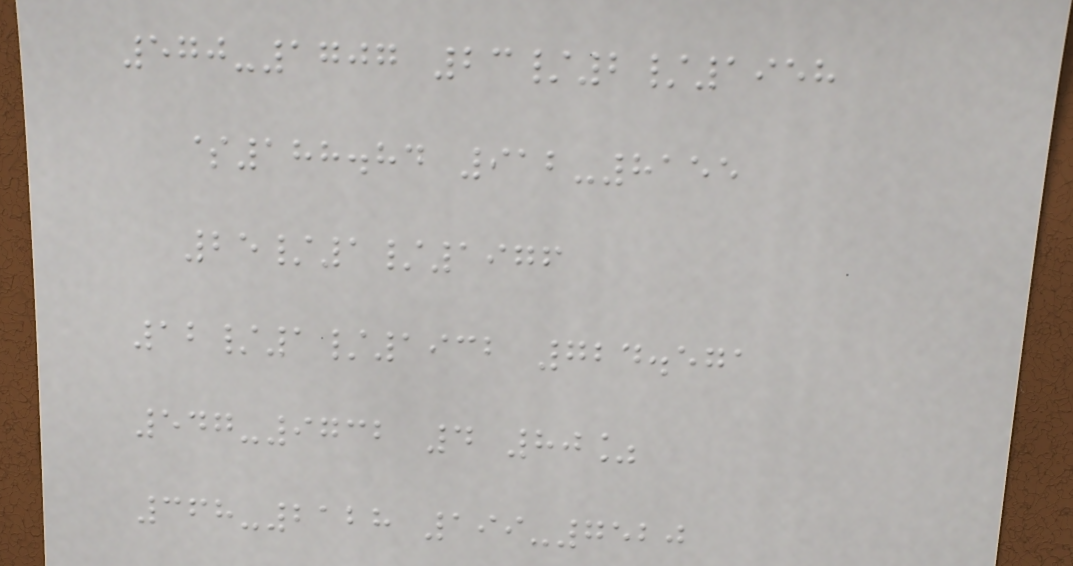570-1707 23/2/1958
$188.84 912-8155
25/1/1976
12/1/1932 724.571
547-9732 4 80%
368-2128 199-7520
